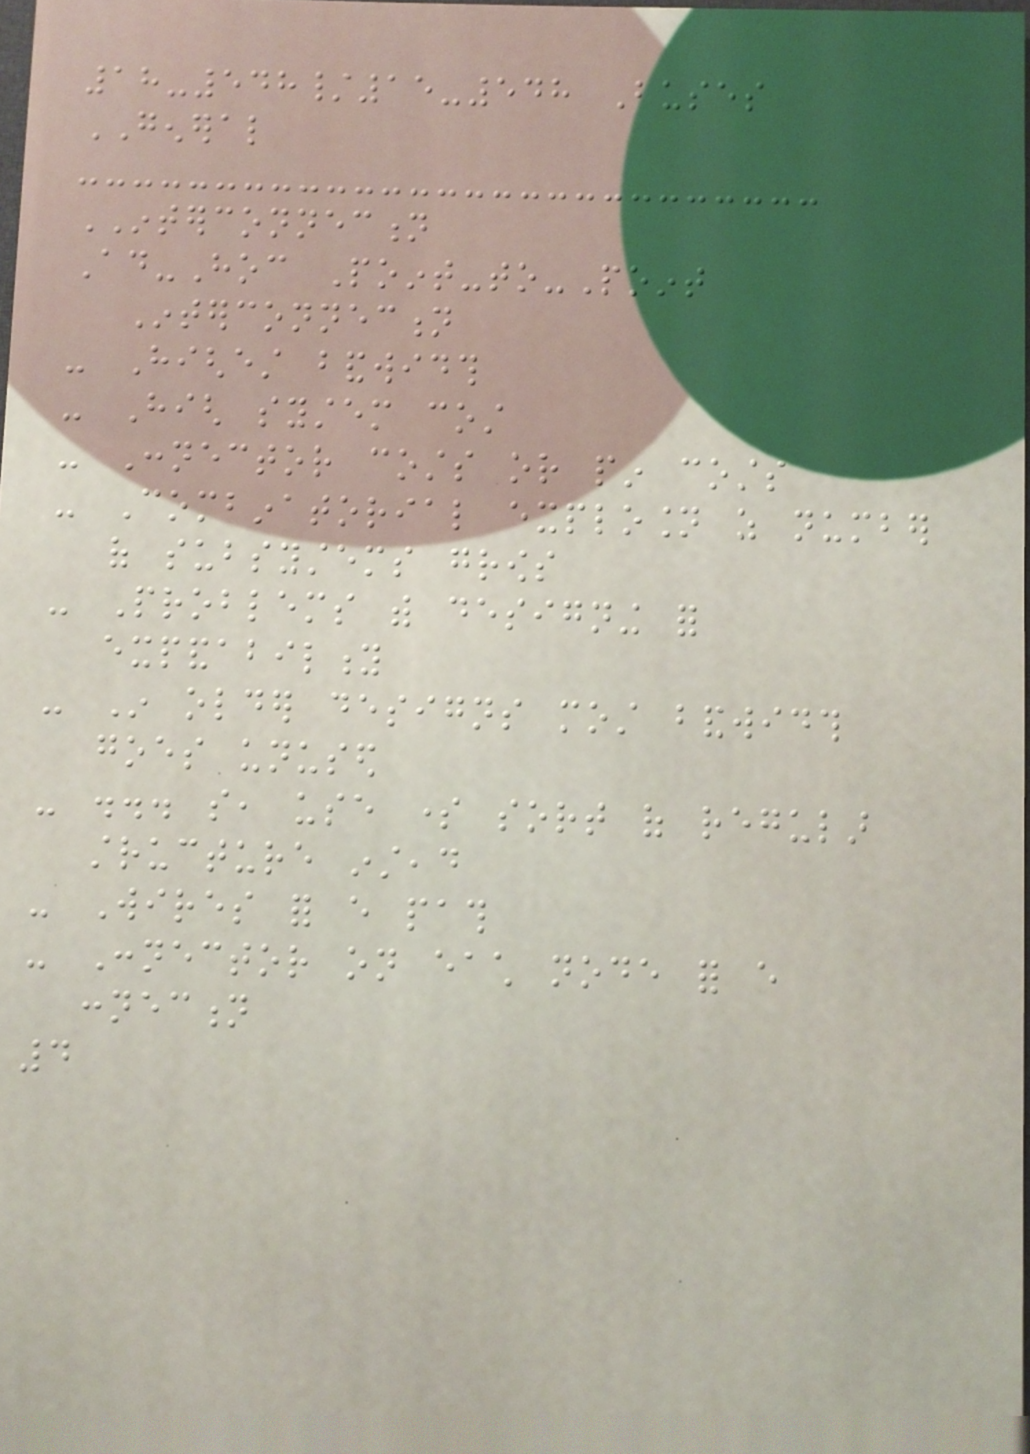18-548/15-548 Buses
GENERAL
INTERCONNECTION
Ad-Hoc Point-to-Point
Interconnection
- Highest bandwidth
- High system cost
- Connector costs or pin costs
- Combinatorial explosion as number
of subsystems grows
- Problems with designing for
expandability
- In older designs most bandwidth
goes unused
- ... so, use some sort of regular
structure instead
- Wires for every path
- Connector on each node for every
connection
4
